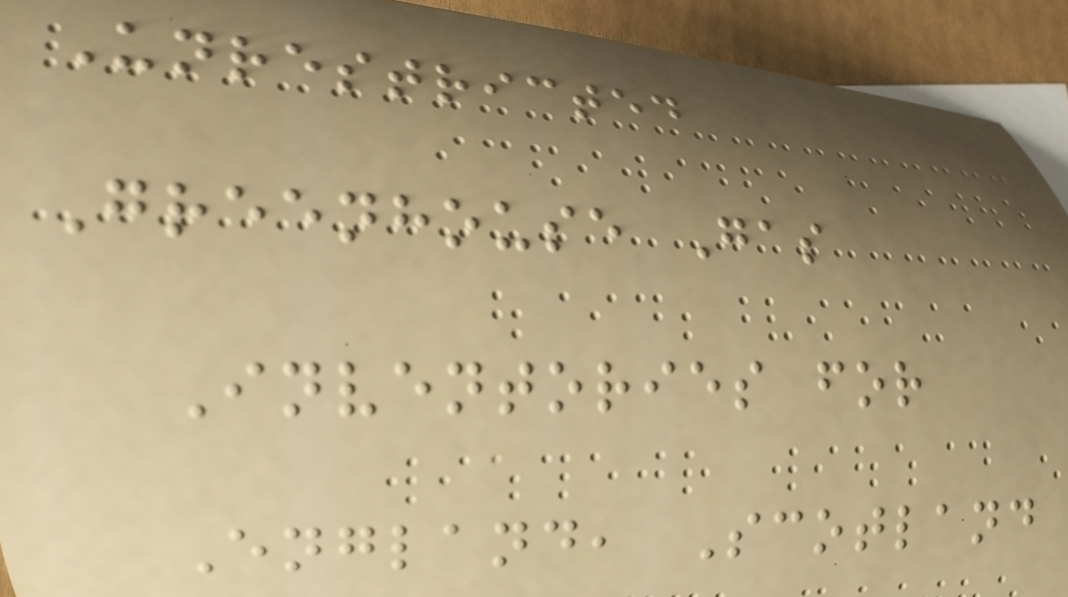Unrestricted
Greenhouse Gas
Inventories for
England, Scotland
